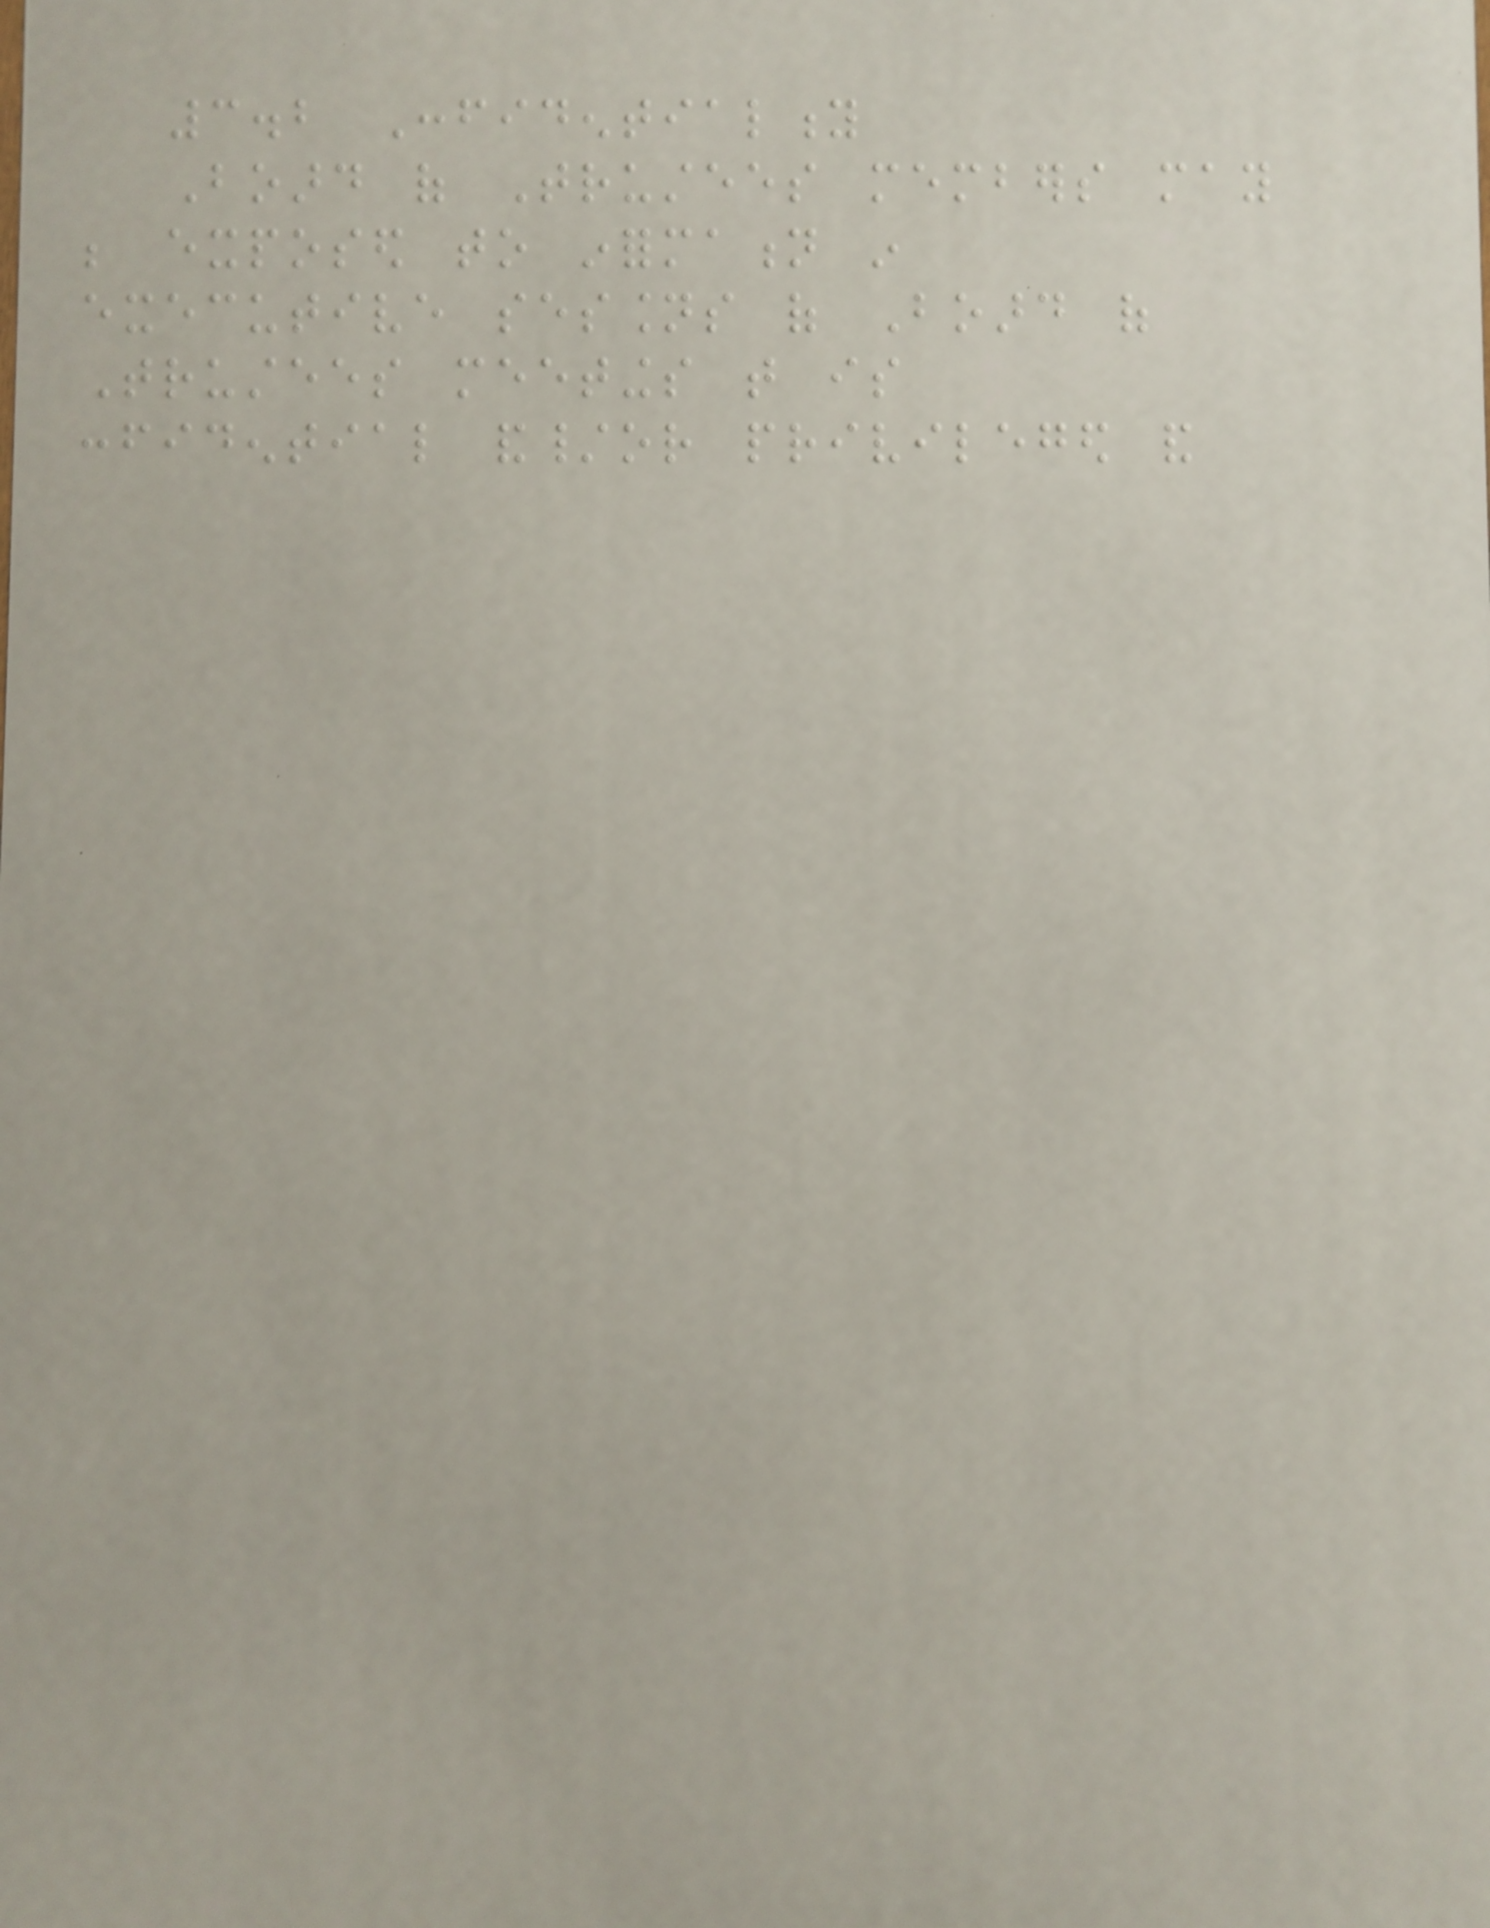3.2 Confidentiality
Board of Trustees members may
be exposed to information in
executive sessions of Board of
Trustees meetings that is
confidential and/or privileged and
